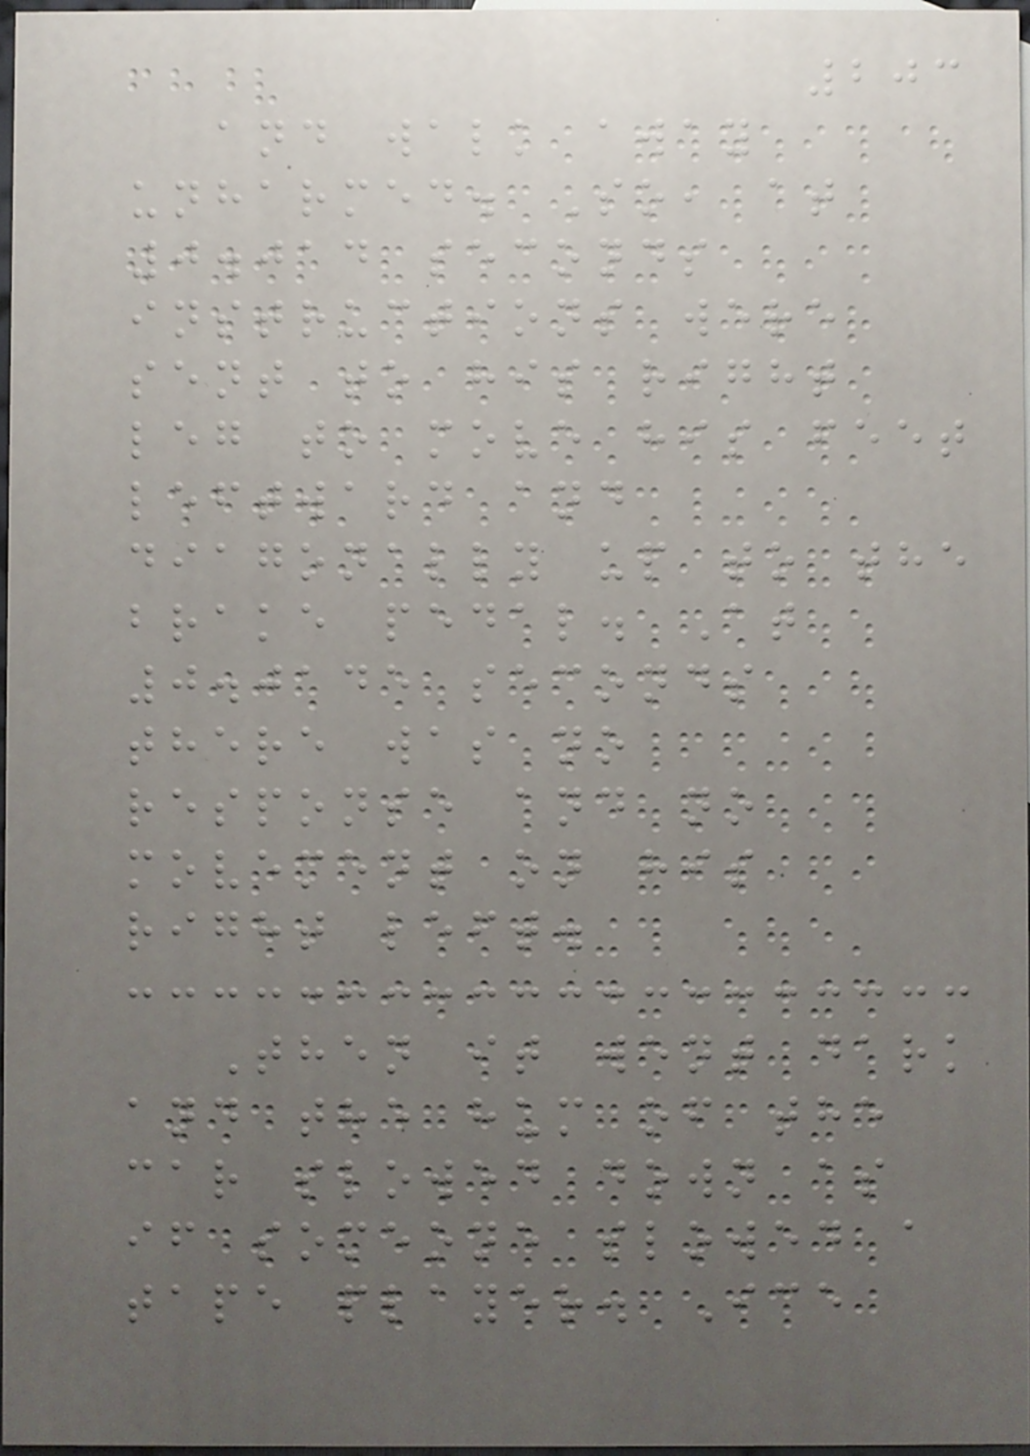203
and walk away
unharmed. So, at
0.014 seconds
instructions were
sent to his right
leg to move his feet
leftward and
diagonally up to the
brake pedal. At
0.0145 seconds
there was no
response and no
movement on his
right left.
Then it went dark
and the hum of the
car slowed down as
if someone slowed a
tape player. Ice
